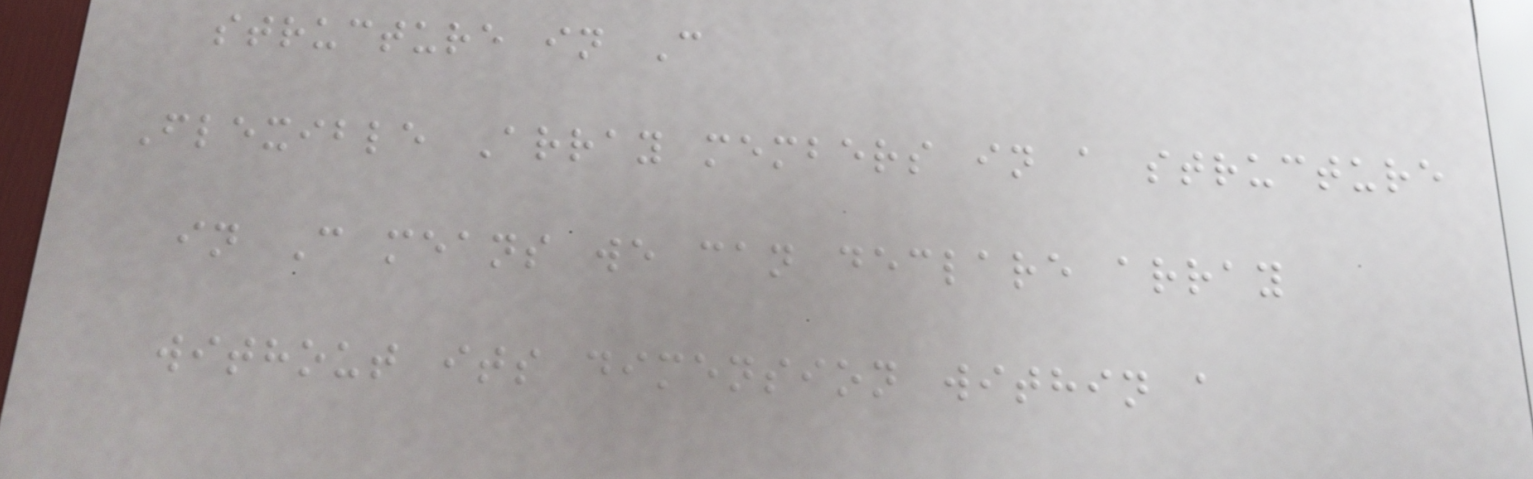structure in C
Flexible Array members in a structure
in C means we can declare array
without its dimension within a
